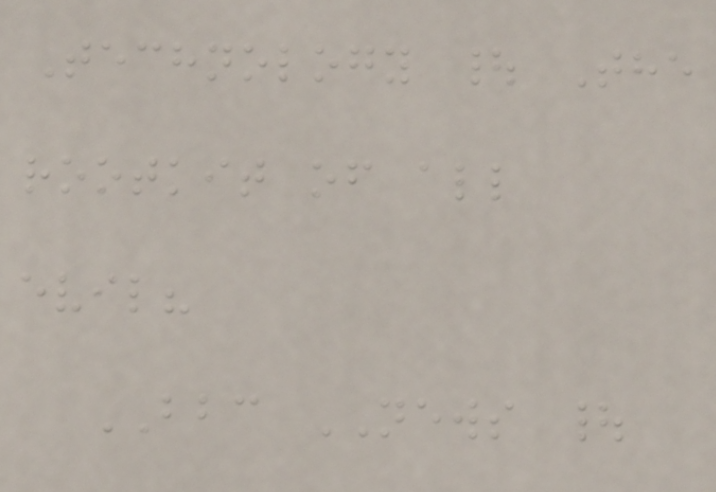Technology | The
rootkit of all
evil?
BBC NEWS |
